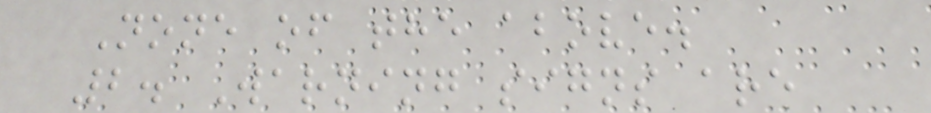None of the above.
2. Warning signs are
